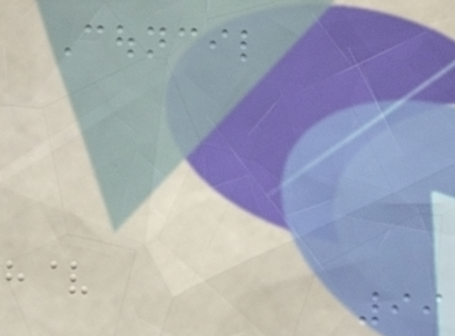Council
99
